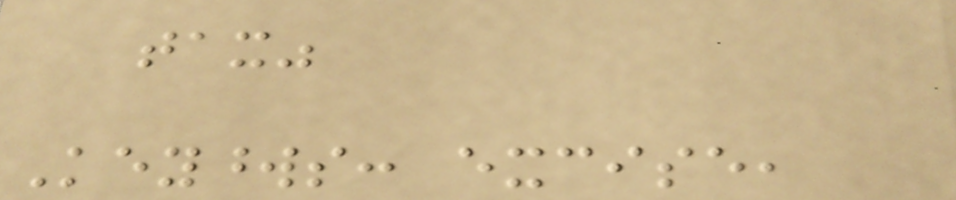tax"
Keywords: excise,
